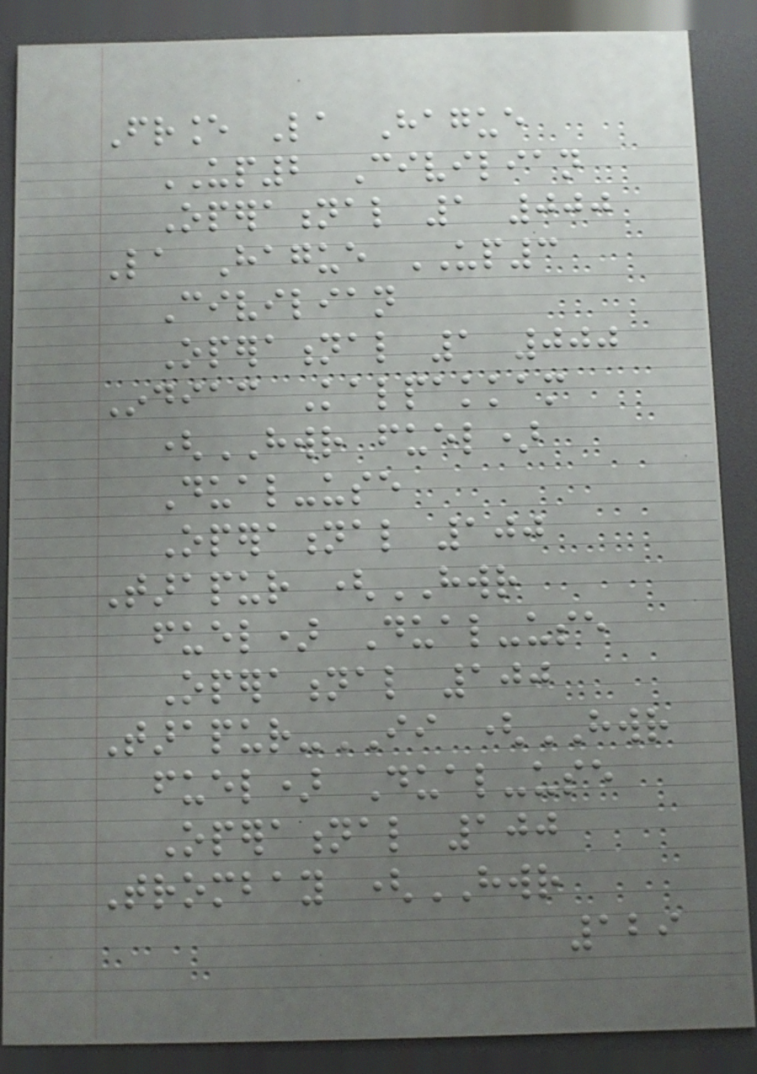France La Hague
UP2 Civilian
Operational 1 000
La Hague UP3
Civilian
Operational 1 000
Indiac Kalpakkam
(HWR fuel)
Dual-use
Operational 100
Tarapur (HWR
fuel) Dual-use
Operational 100
Tarapur-II (HWR
fuel) Dual-use
Operational 100
Trombay (HWR
129
